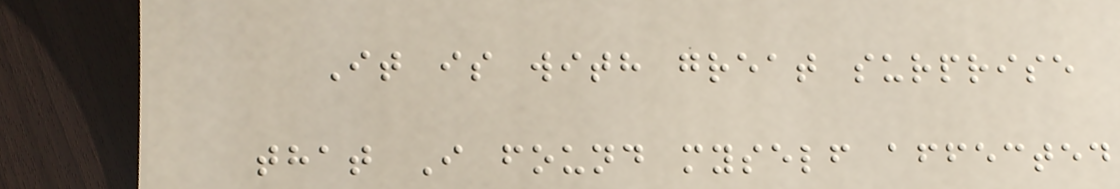It is with great surprise
that I found myself affected
